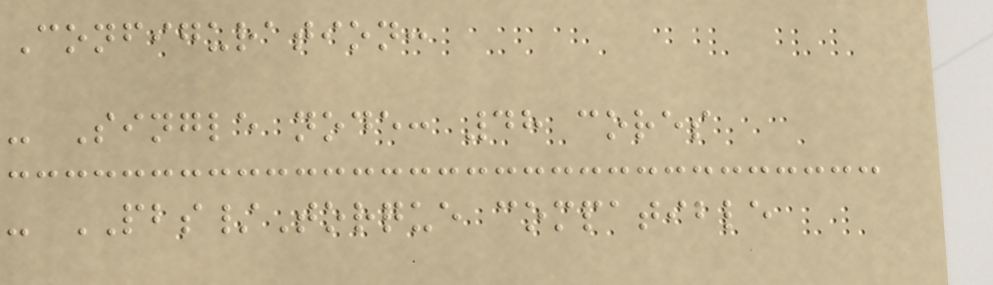Configuration:
- Single node: 48 cores
- PBS/Torque compatible
